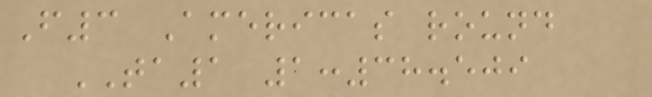F3 Americas round
TA1 1:38.509
